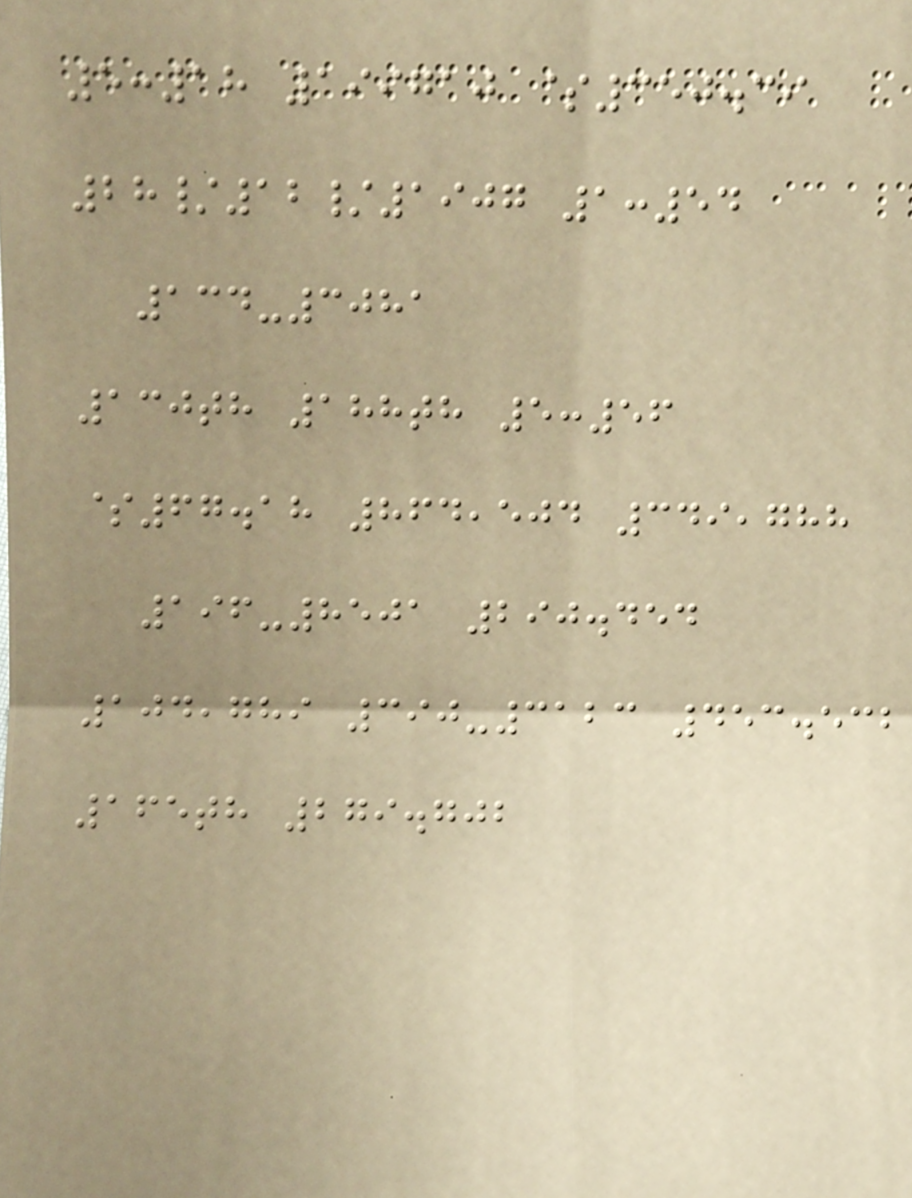5:18 199710 $350.39
28/12/1907 1:54
134-3081
130th 188th 5:56
$67.18 864,504 349,788
196-8501 290.454
104,789 390-3123 453.532
165th 279.702
